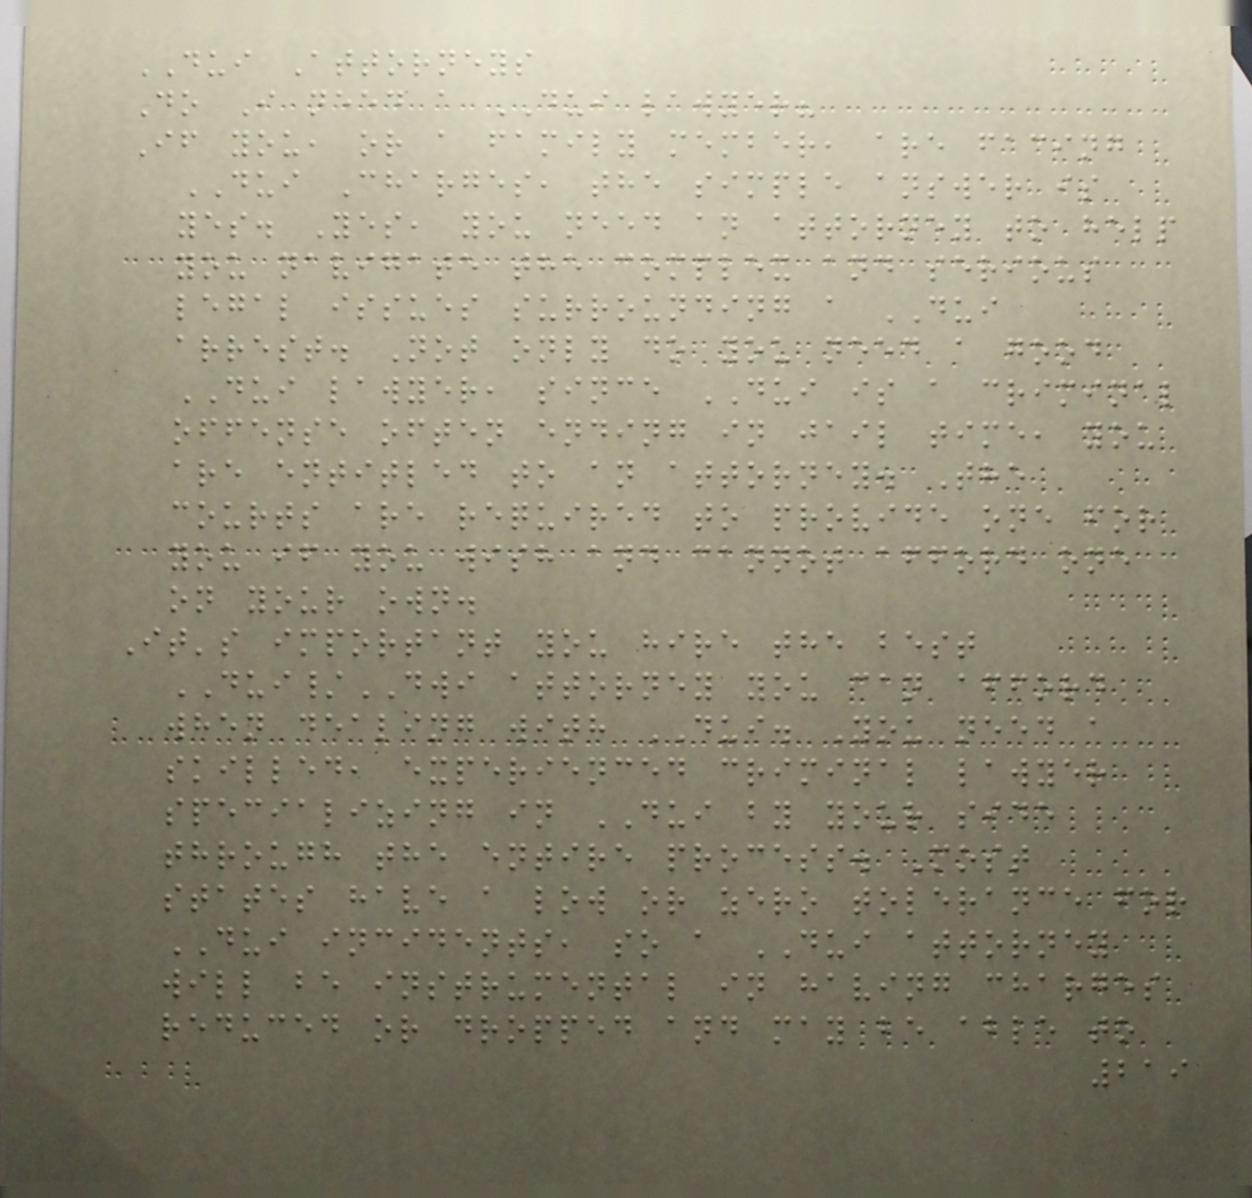DUI Attorneys
Do I need a DUI lawyer?
If you, or a family member, are facing
DUI Charges, the simple answer is
yes. Yes, you need an attorney to help
you navigate the complex and serious
legal issues surrounding a DUI
arrest. Not only do you need a good
DUI lawyer, since DUI is a criminal
offense often ending in jail time, you
are entitled to an attorney. The
courts are required to provide one for
you if you wish and cannot afford one
on your own.
It's important you hire the best
DUI/DWI attorney you can afford
when dealing with DUI. You need a
skilled, experienced criminal lawyer
specializing in DUI by your side
through the entire process. Most
states have a low or zero tolerance for
DUI incidents, so a DUI attorney
will be instrumental in having charges
reduced or dropped and may be able to
219
